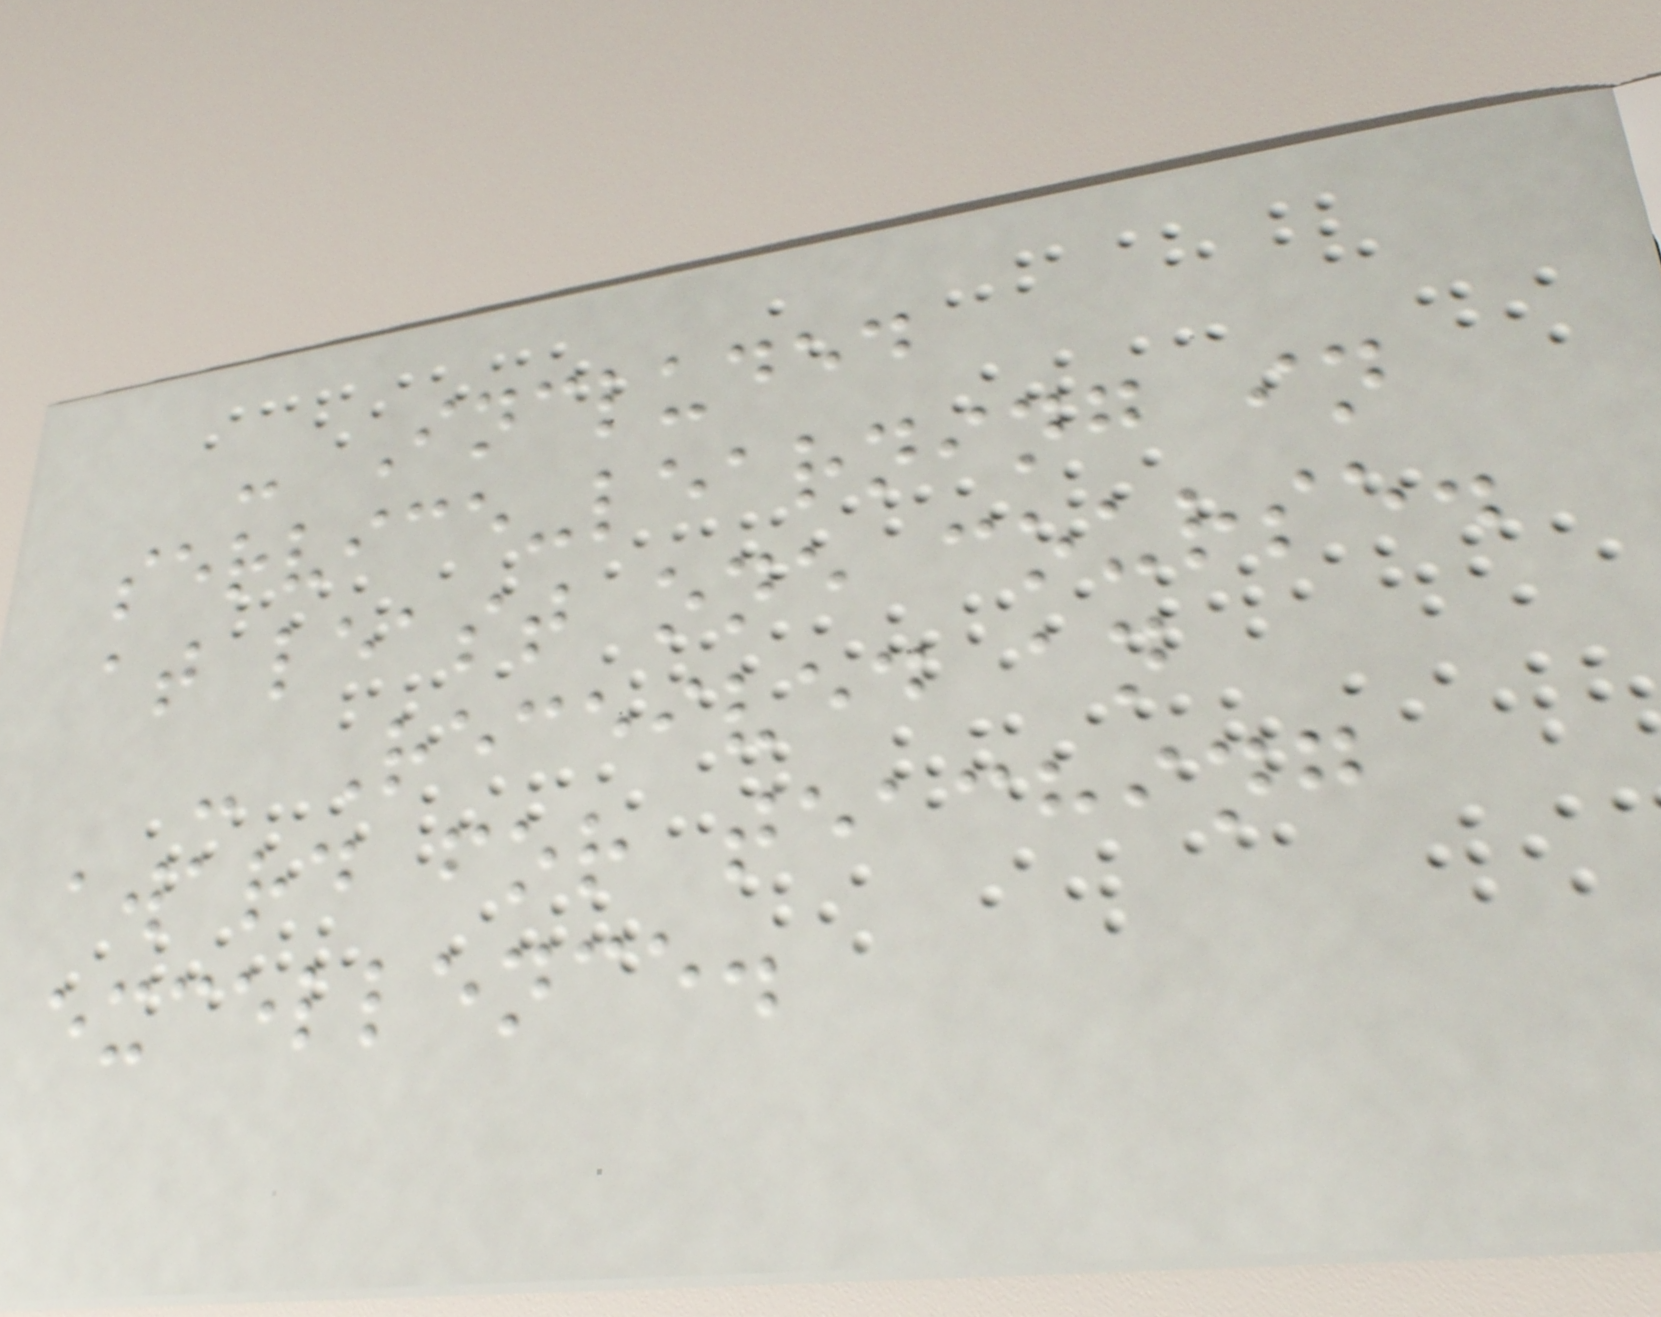- Included
service-learning in
at least one course.
- Received an
award for teaching
excellence.
